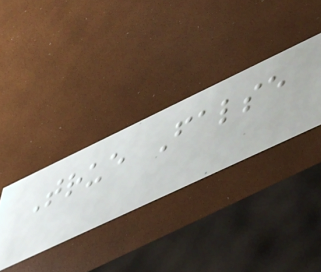True False
